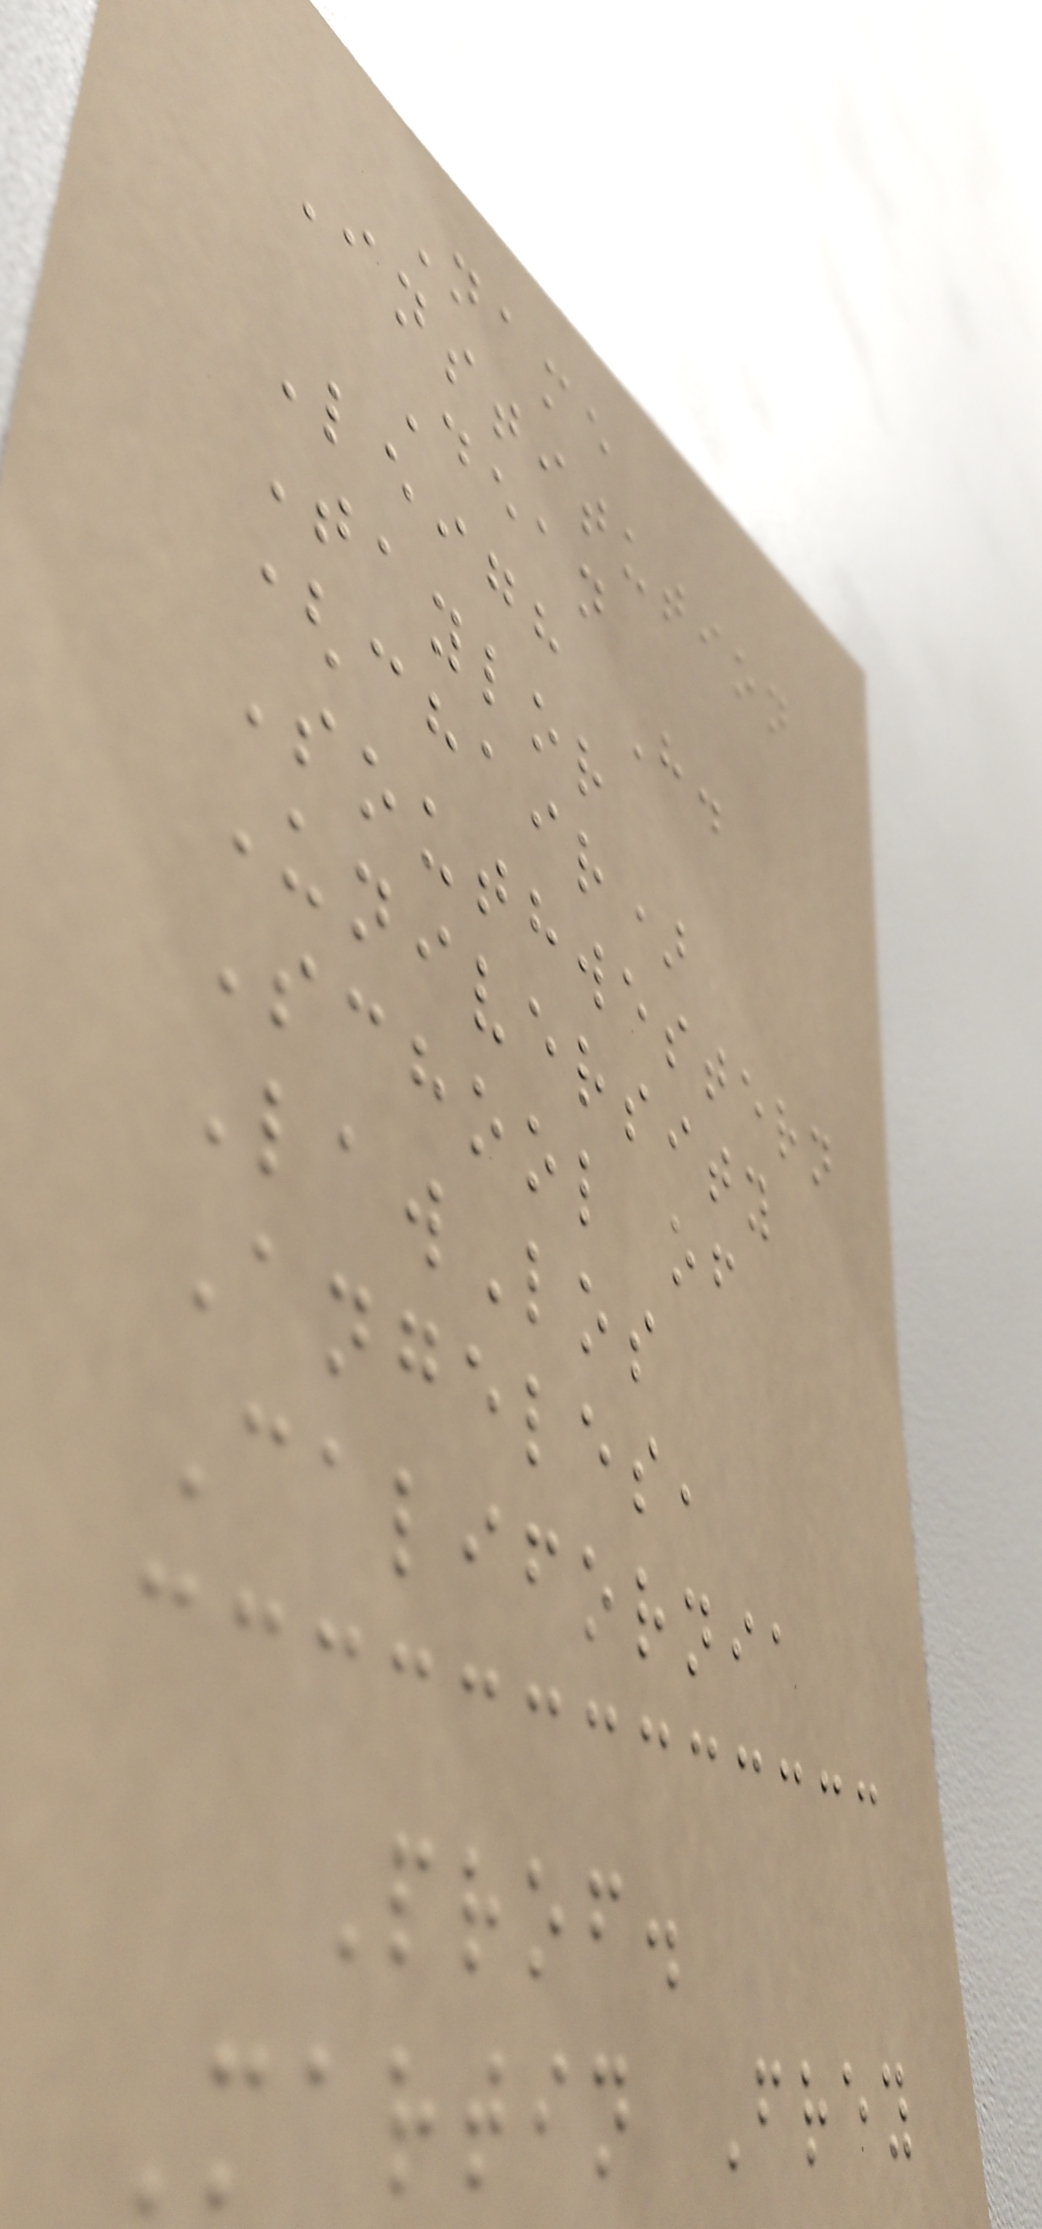Name
Institution
Dean
Leigh H.
Taylor
(chair)
Southwestern
University
School of
LawLos
Angeles,
California
Prof.
Martin Frey
